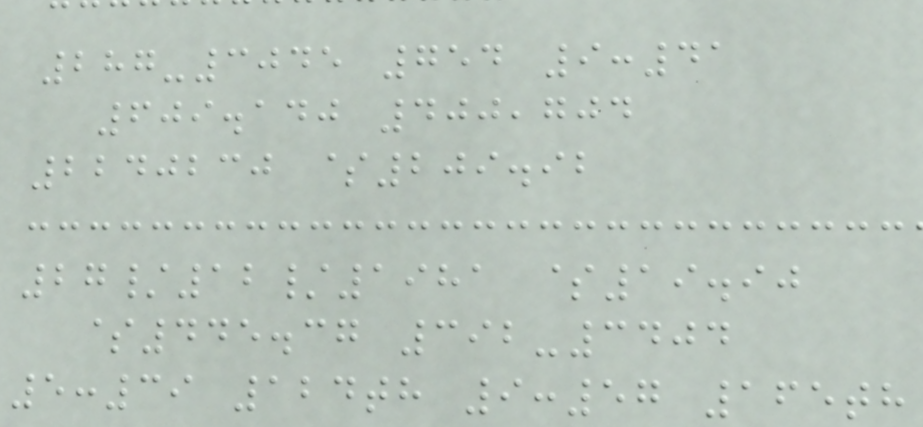287-3045 754 9:41
609.140 400,704
2240230 $209.92
27/12/1981 $19.90
$445.37 392-3404
5:39 124th 9:57 165th
